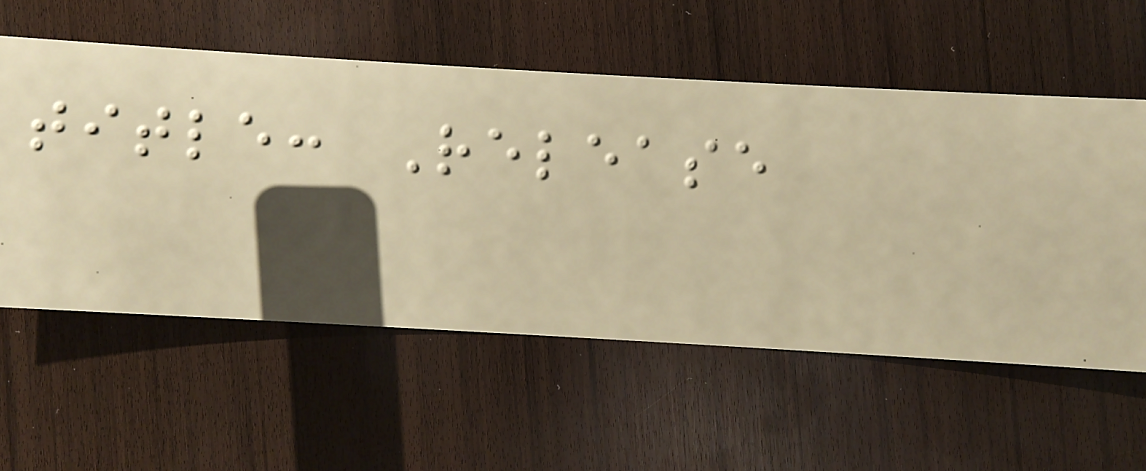title: Release
